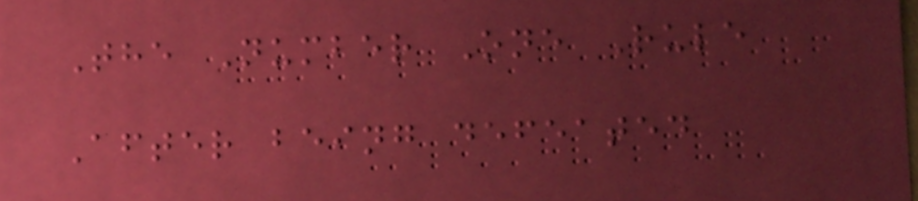The Number One Rule
After being defeated
